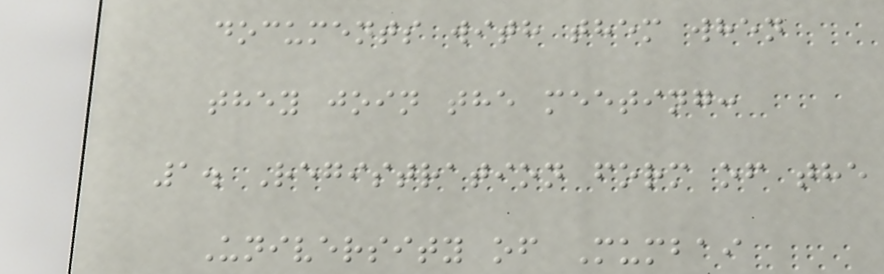documents with them when
they join the meeting:
1. Registration form of the
University of Mumbai
